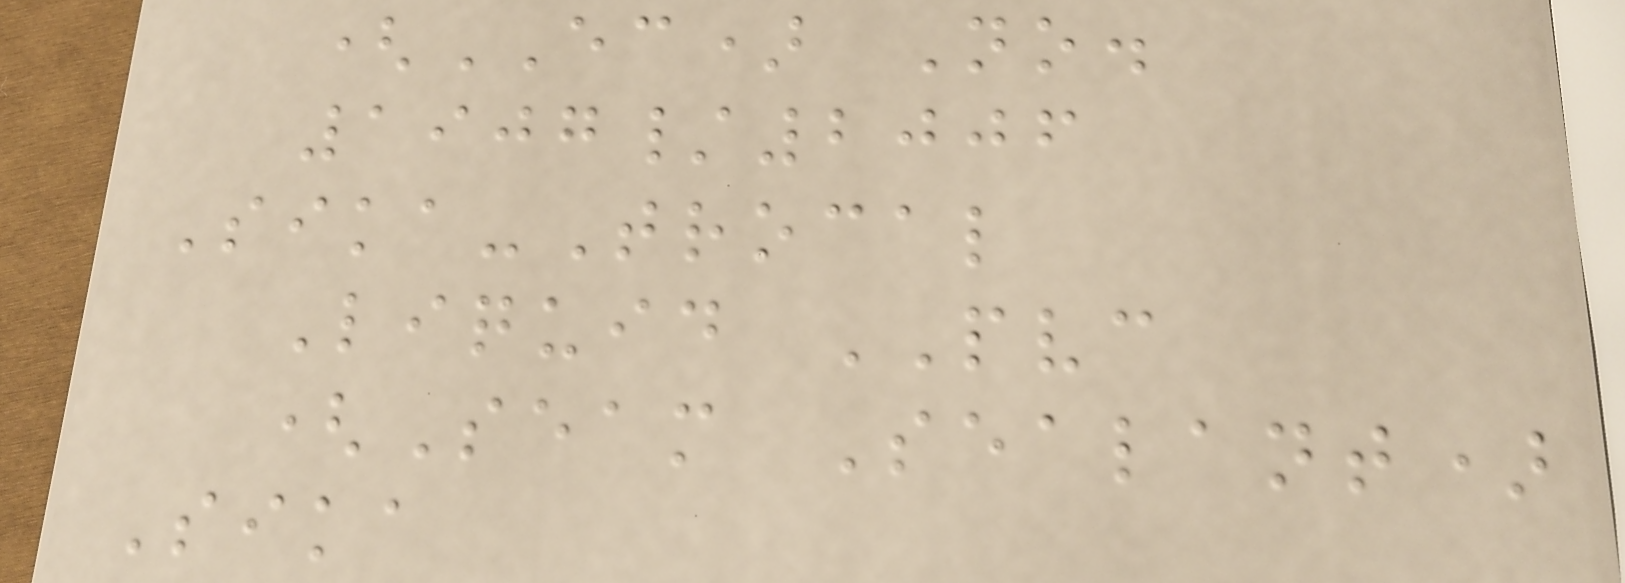(EC) No.
1907/2006
Sika-Trocal
Liquid PVC
(Seam Sealant)
Sika
